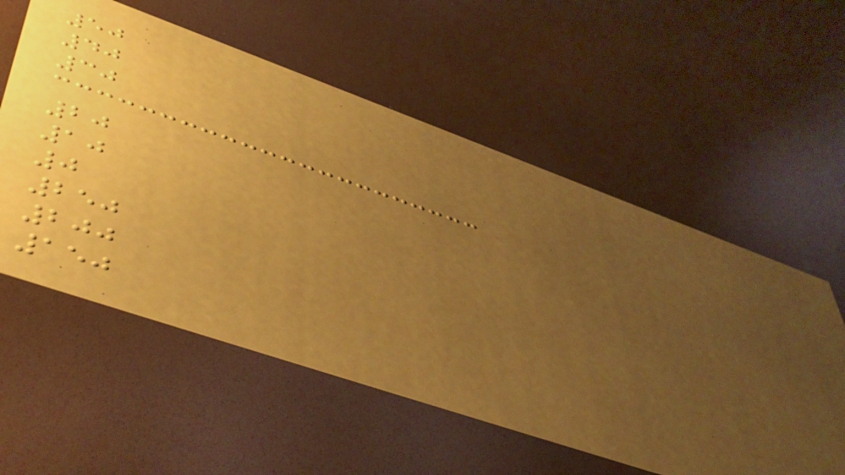50
40
30
20
10
0
250
200
150
